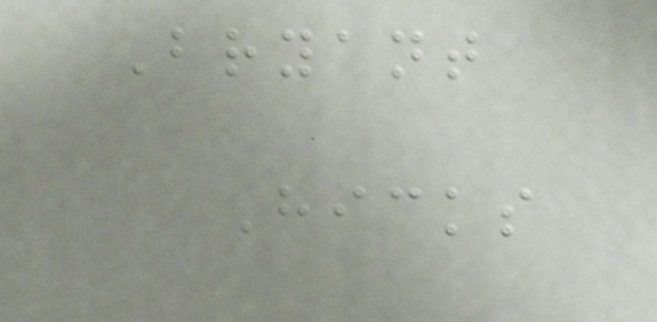Bryant
Hicks
